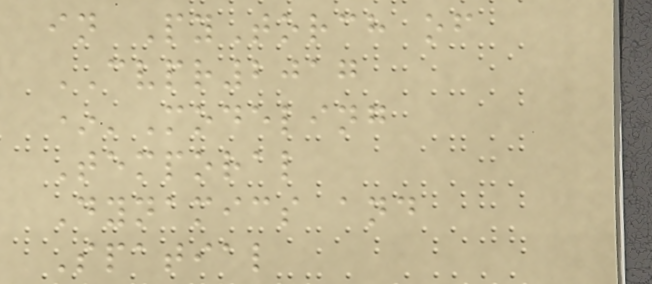in PyTorch of
CVPR2017
*'Modeling
Temporal
Dynamics and
Spatial
